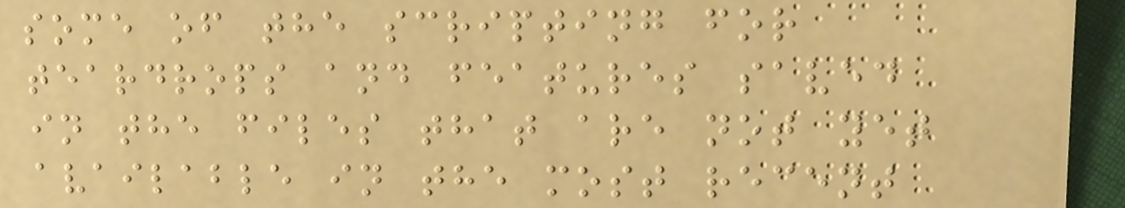some of the scripting for
teardrops and features saved
in the files that are not yet
available in the most recent
